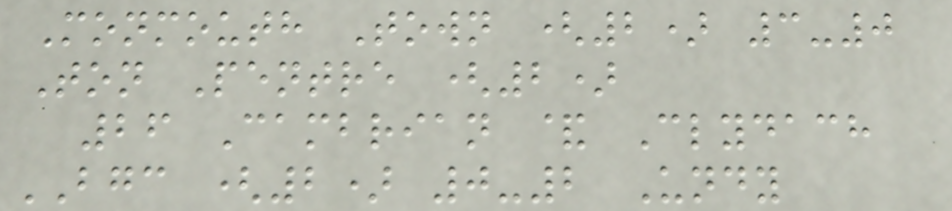Monmouth Town (2) 3-0
Ton Pentre (2)
26 Cambrian & Clydach
BGC (2) 0-2 Undy
